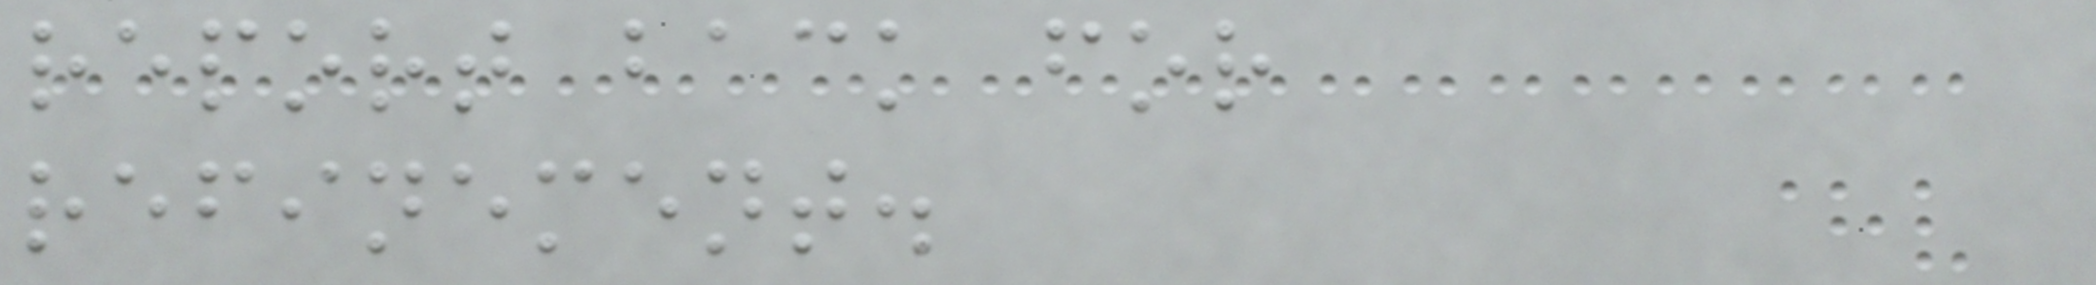report back for
refinement.
